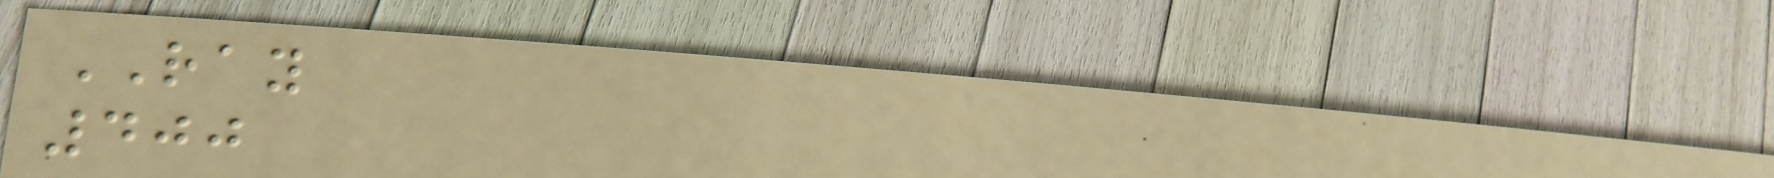RAY
400
